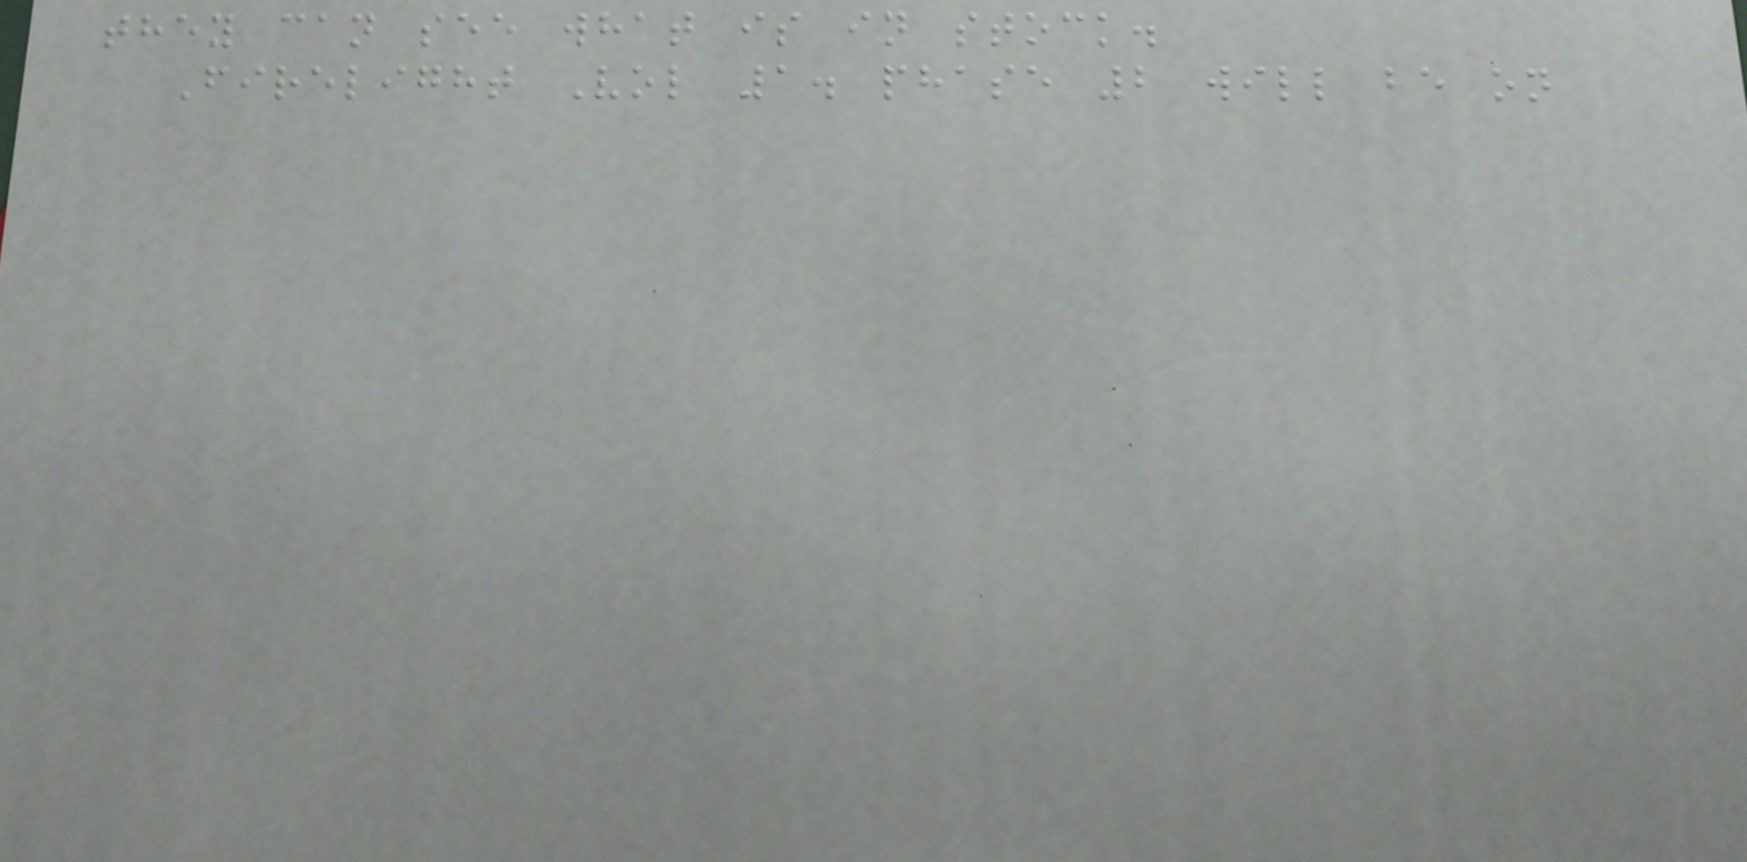they can see what is in stock.
Firelight Vol 1. phase 2 will be on
